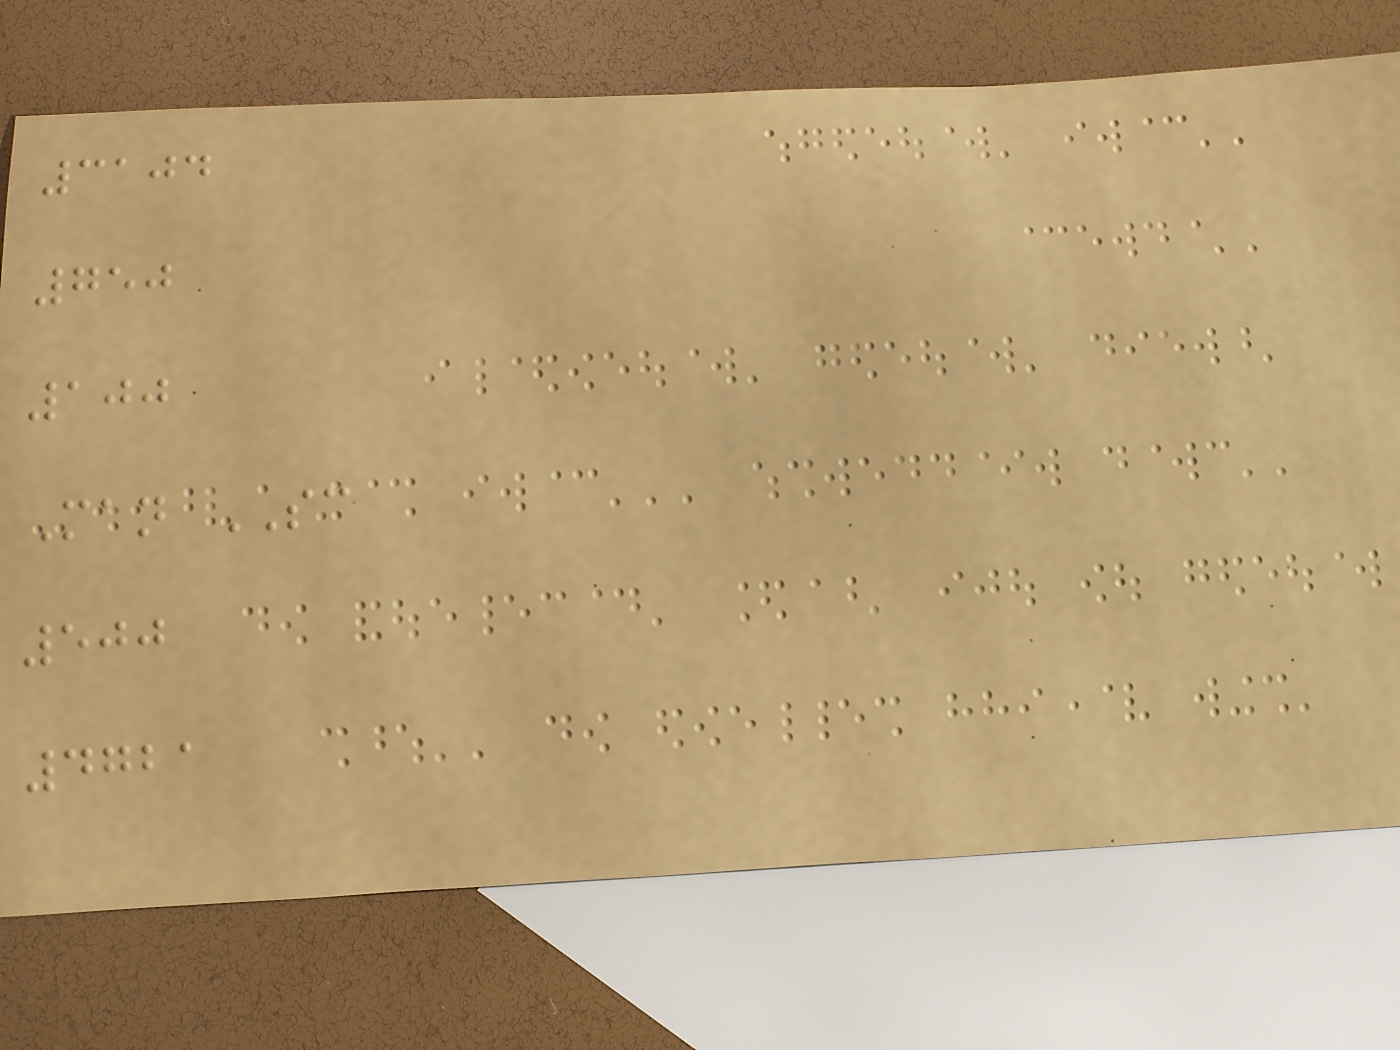3104
750
100
Man SC
500
4721
